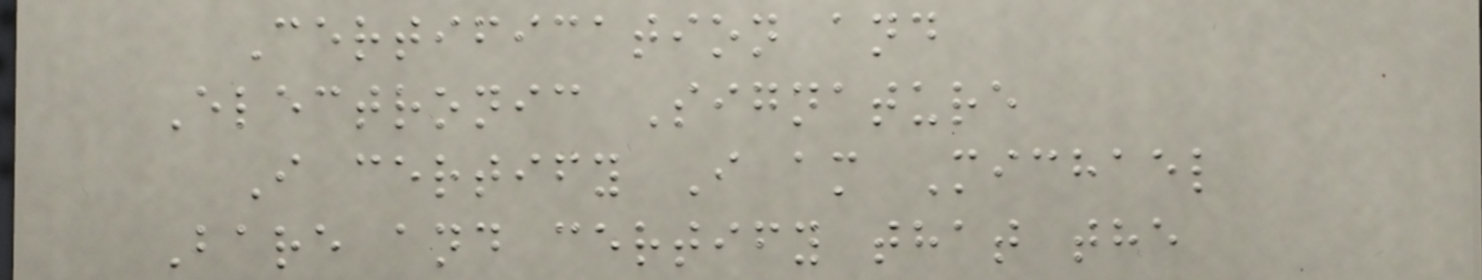Certification and
Electronic Signature
I certify I am Michael
Bare and certify that the
